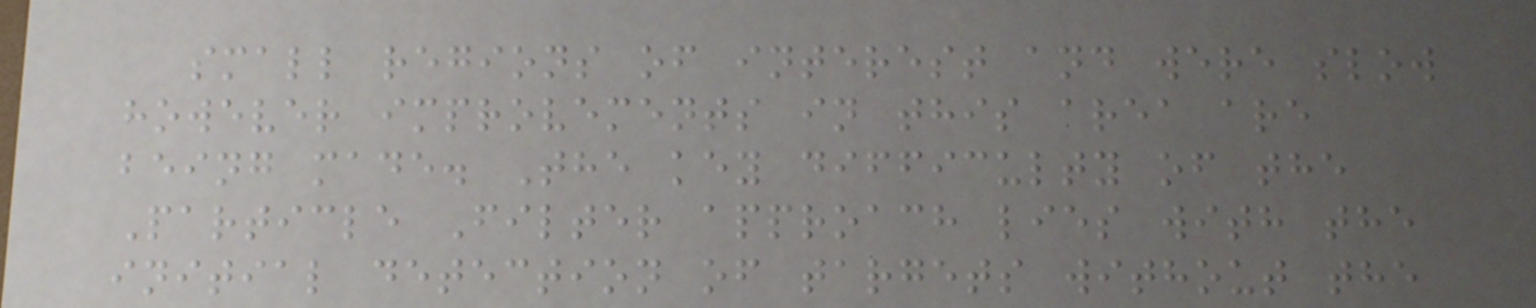small regions of interest and were slow
however improvements in this area are
being made. The key difficulty of the
Particle Filter approach lies with the
initial detection of targets without the
